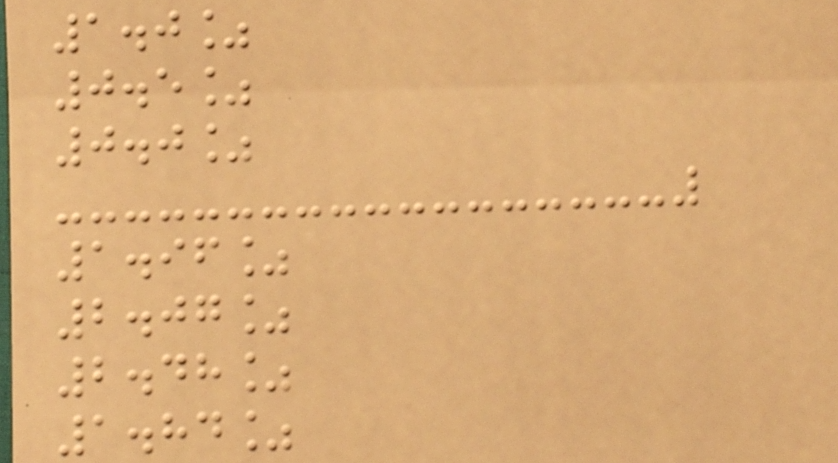1.0%
0.5%
0.0%
1.96%
2.07%
2.48%
1.84%
